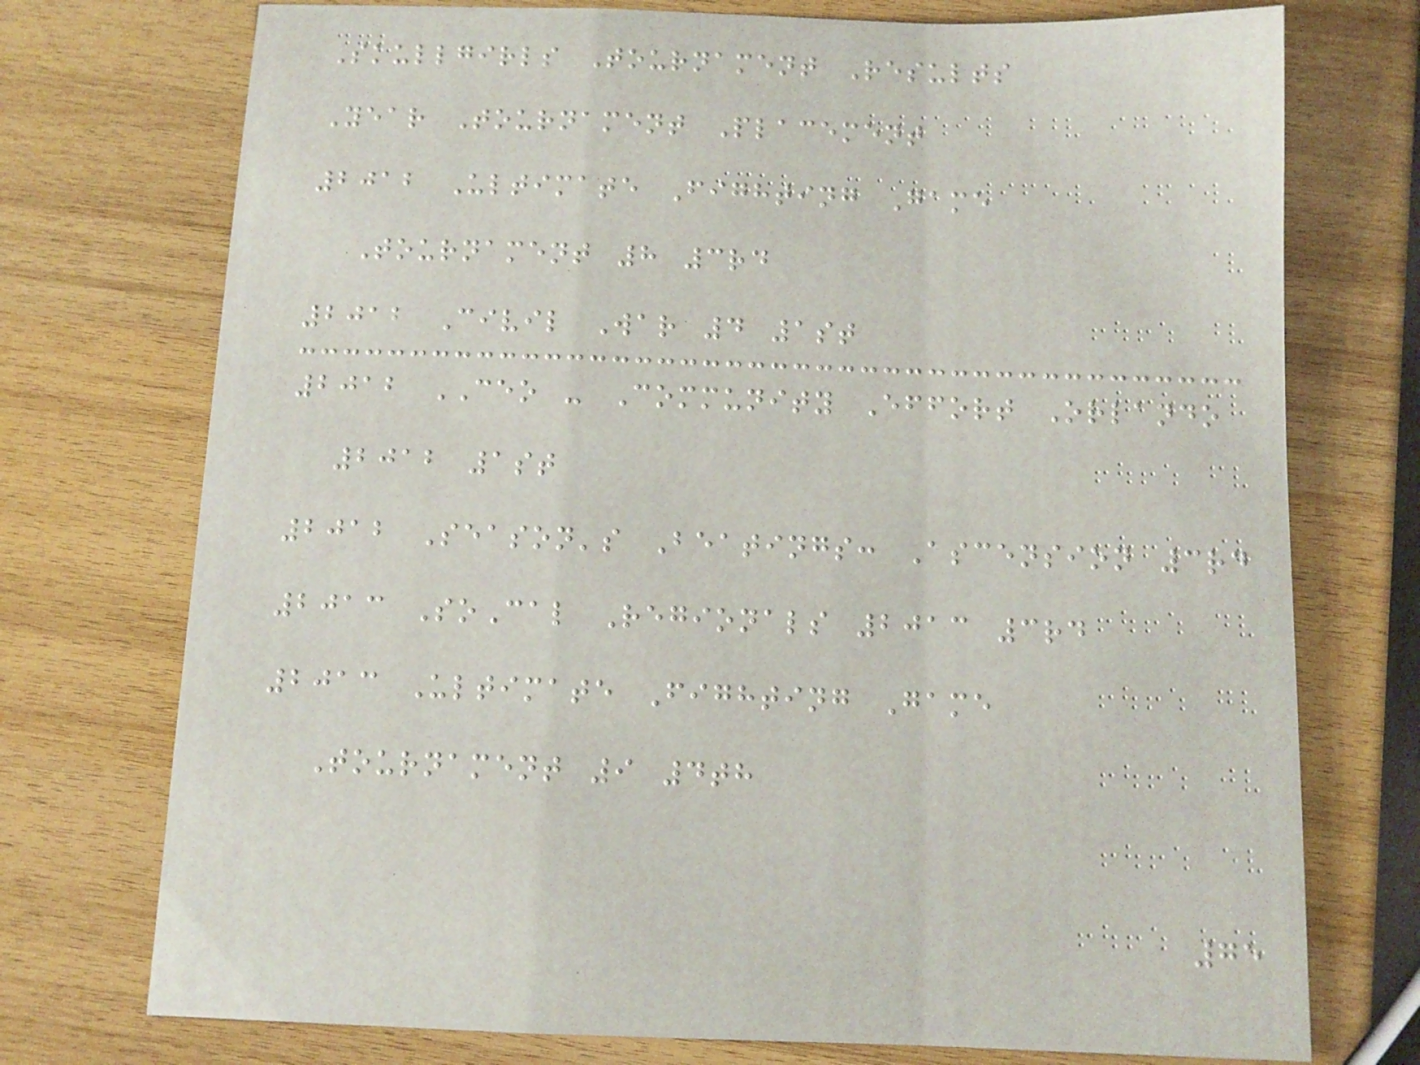Skullgirls Tournament Results
Year Tournament Placement
2012 Ultimate Fighting Game
Tournament 8 3rd
2012 Civil War 4 1st
2012 CEO - Community Effort Orlando
2012 1st
2012 Season's Beatings: Ascension 3rd
2013 SoCal Regionals 2013 3rd
2013 Ultimate Fighting Game
Tournament 9 4th
75
